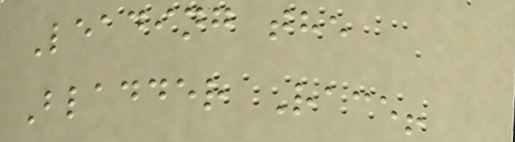Leading the
Bladder Race!
